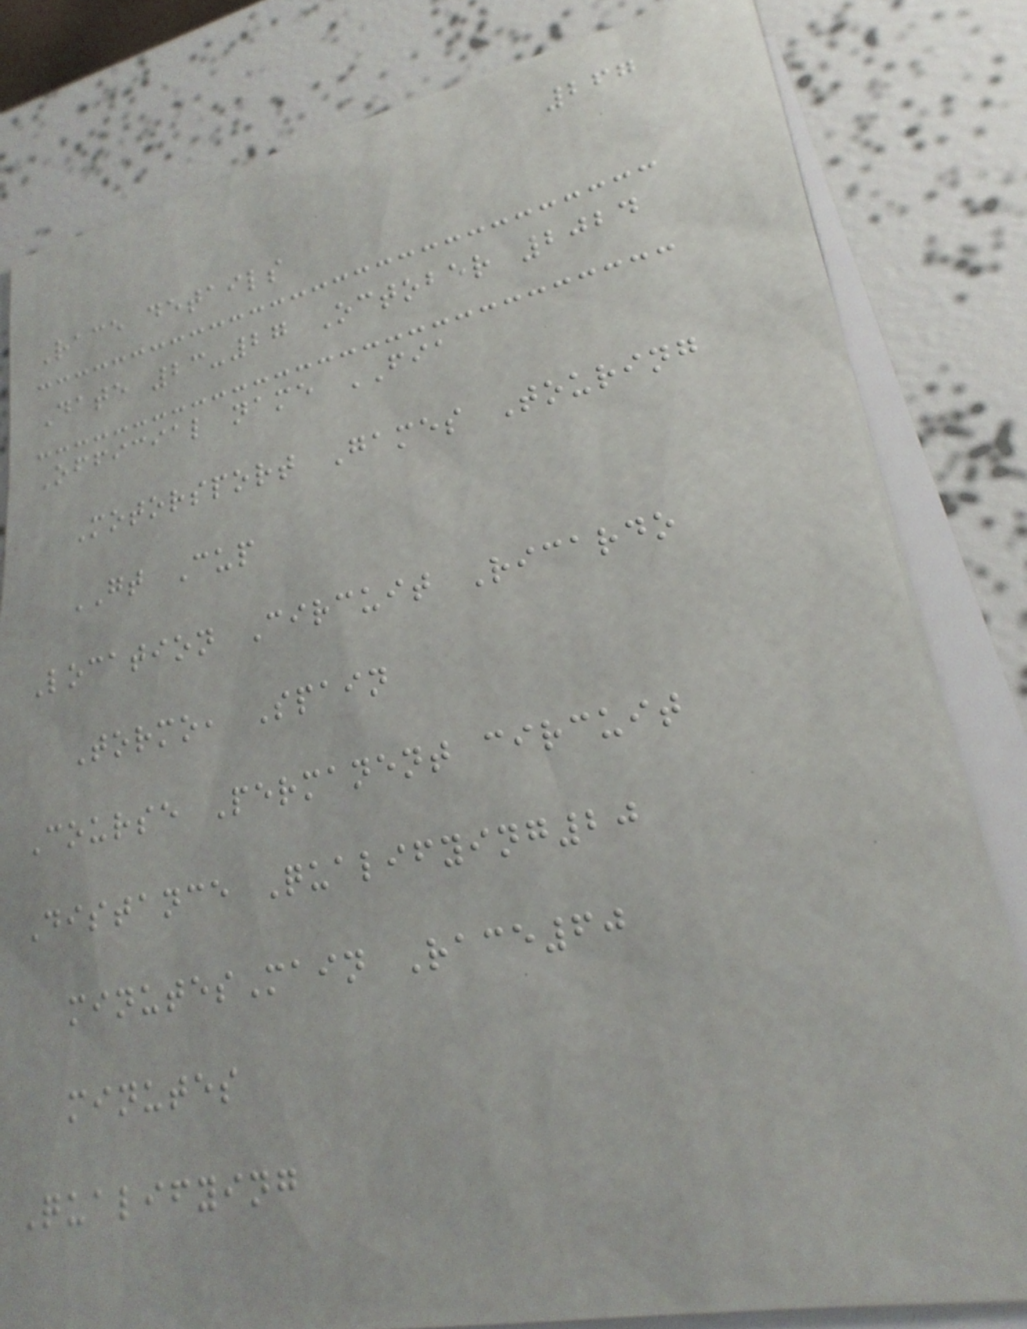267
Race details
Date 23-27 October 2024
Official name FIA
Motorsport Games Touring
GT Cup
Location Circuit Ricardo
Tormo, Spain
Course Permanent circuit
Distance Qualifying20
minutesMain Race60
minutes
Qualifying
